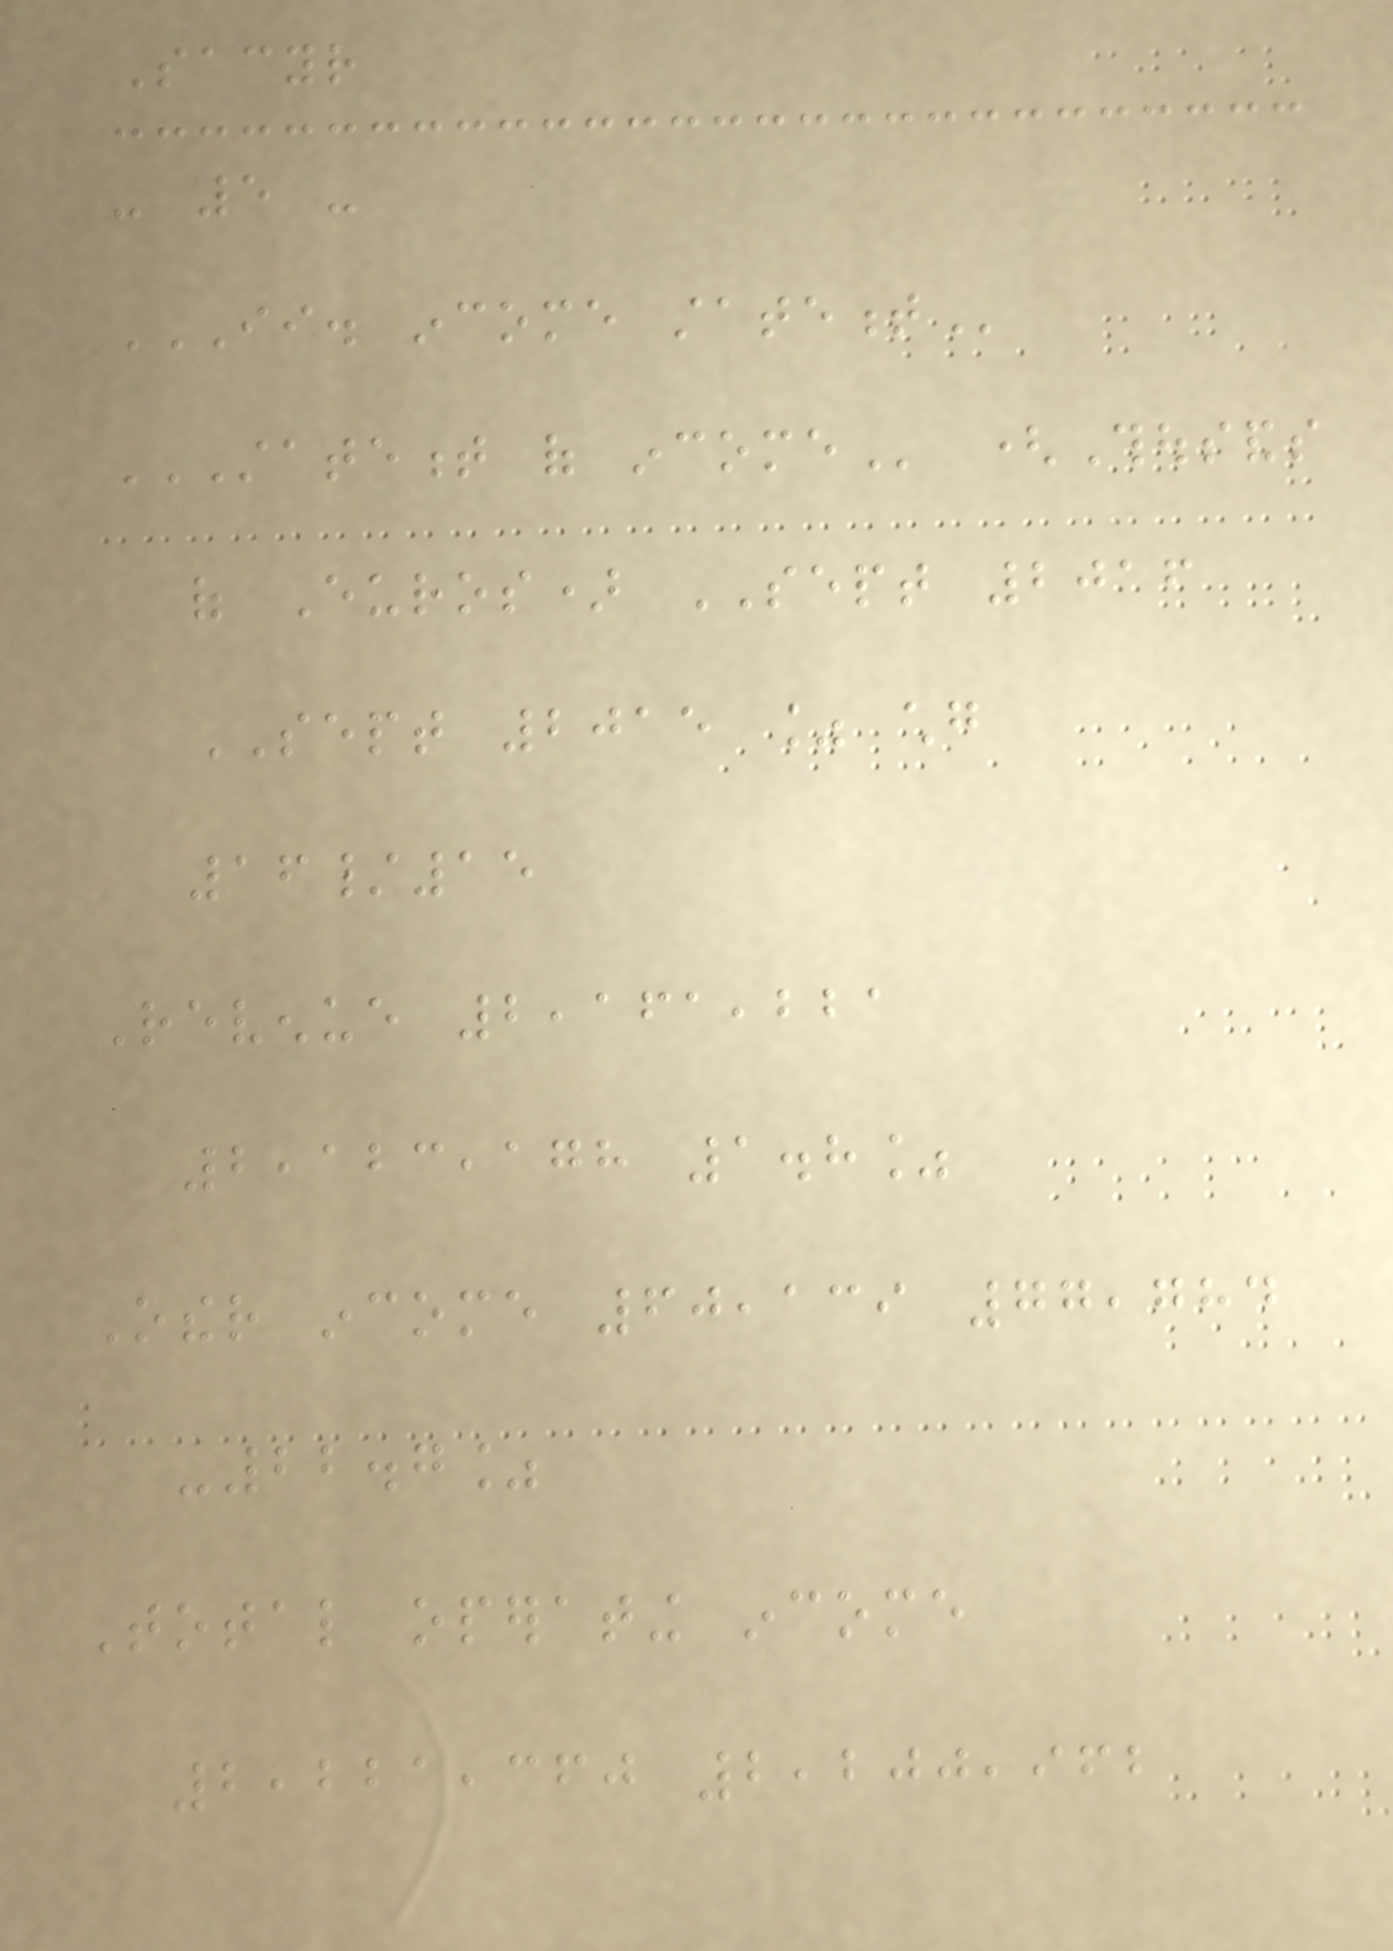Sacyr
- 5 -
II. INCOME STATEMENT
STATEMENT OF INCOME (Thousands
of Euros) SEPT 2016
SEPT 2015 % chg
16/15
Revenue 2,161,221
2,123,178 1.8%
Other income 60,139 77,784
-22.7%
Total operating income
2,221,360 2,200,962
